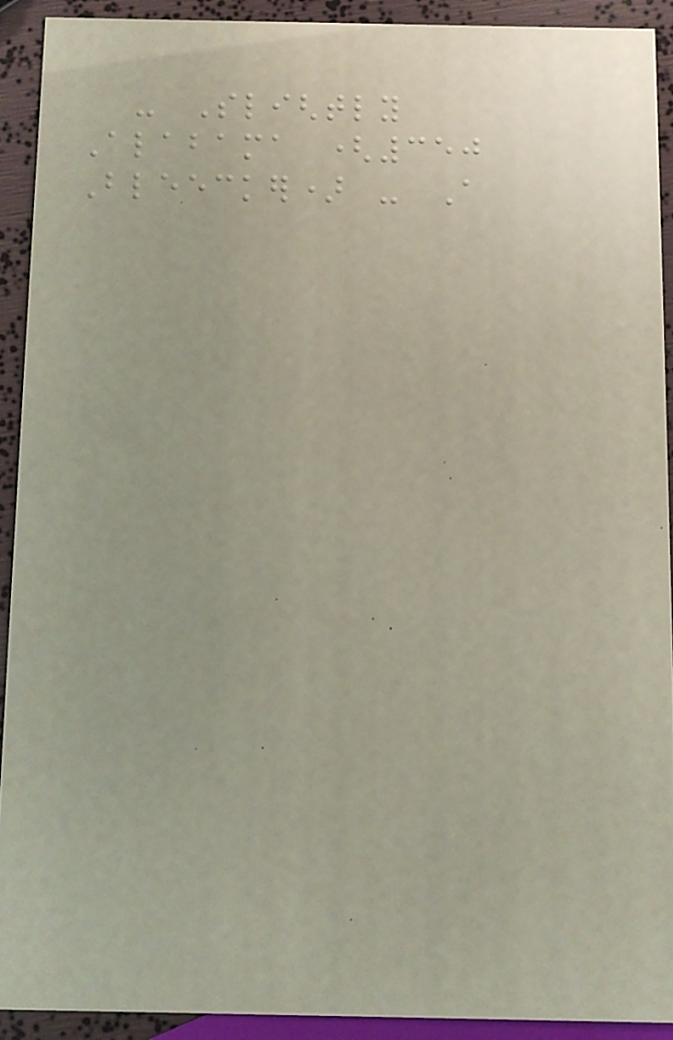- Slightly
Alabama (350
Bleecker) - A
